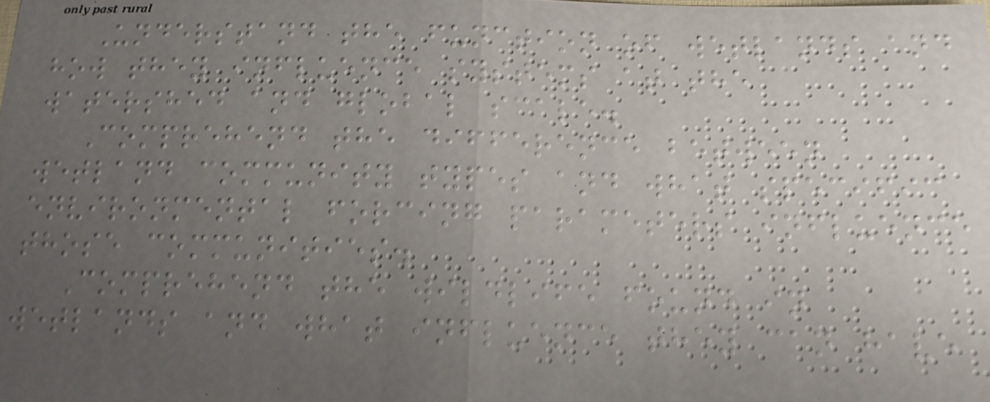Understand the function of wetlands and
how they influence systems at the
watershed and global scale.
Comprehend the difference between
wetland community types and what specific
environmental forcing parameters influence
those communities.
Comprehend the wildlife found in
wetlands and what influence they can have
